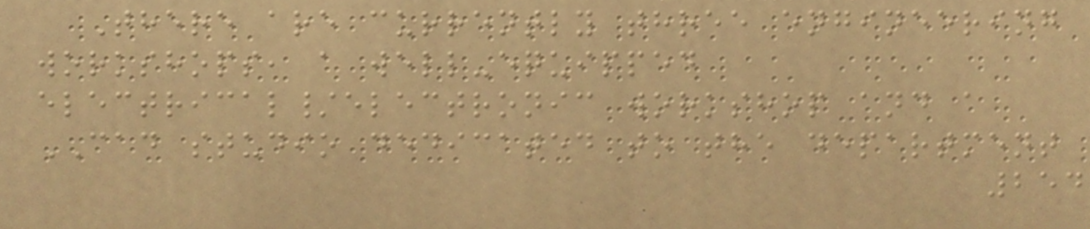There are currently three engineering
workshops, a well-equipped
electrical/electronic workshop and a
CAD studio dedicated to the department
254
